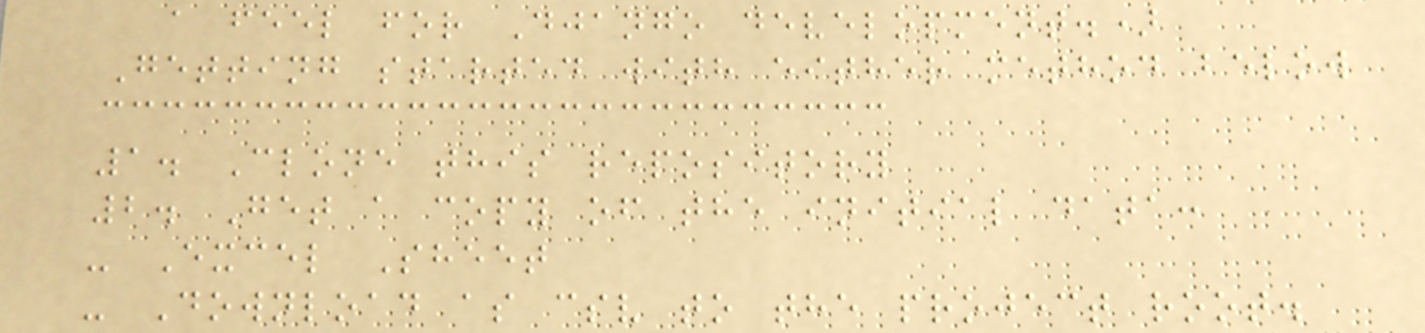a feel for Django development.)
Getting started with either method below
1. Clone this repository
2. Get a copy of the initial data:
- Excel Sheet
- Download as csv to the project root.
